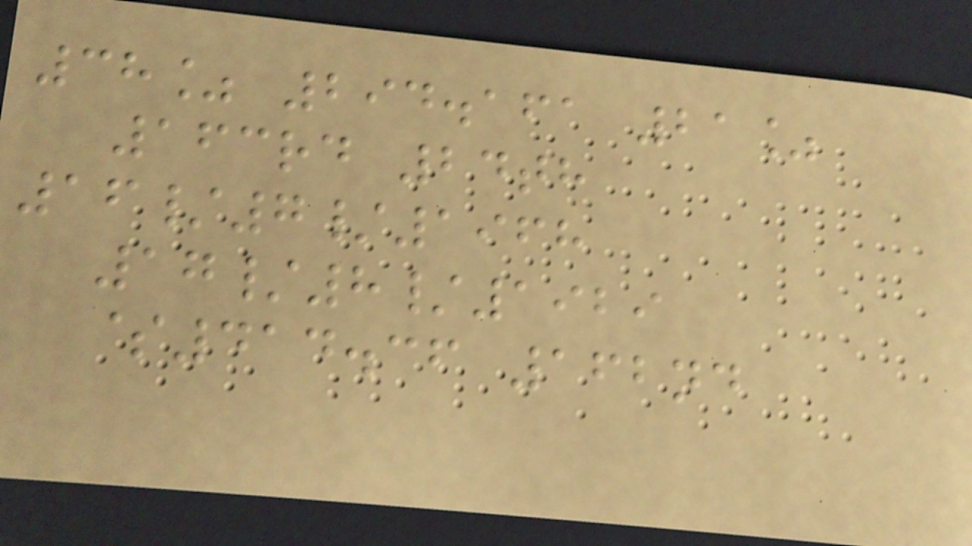38% 294.161 21%
163rd 24th
16/7/1968
17/8/1929
$414.36 162nd
